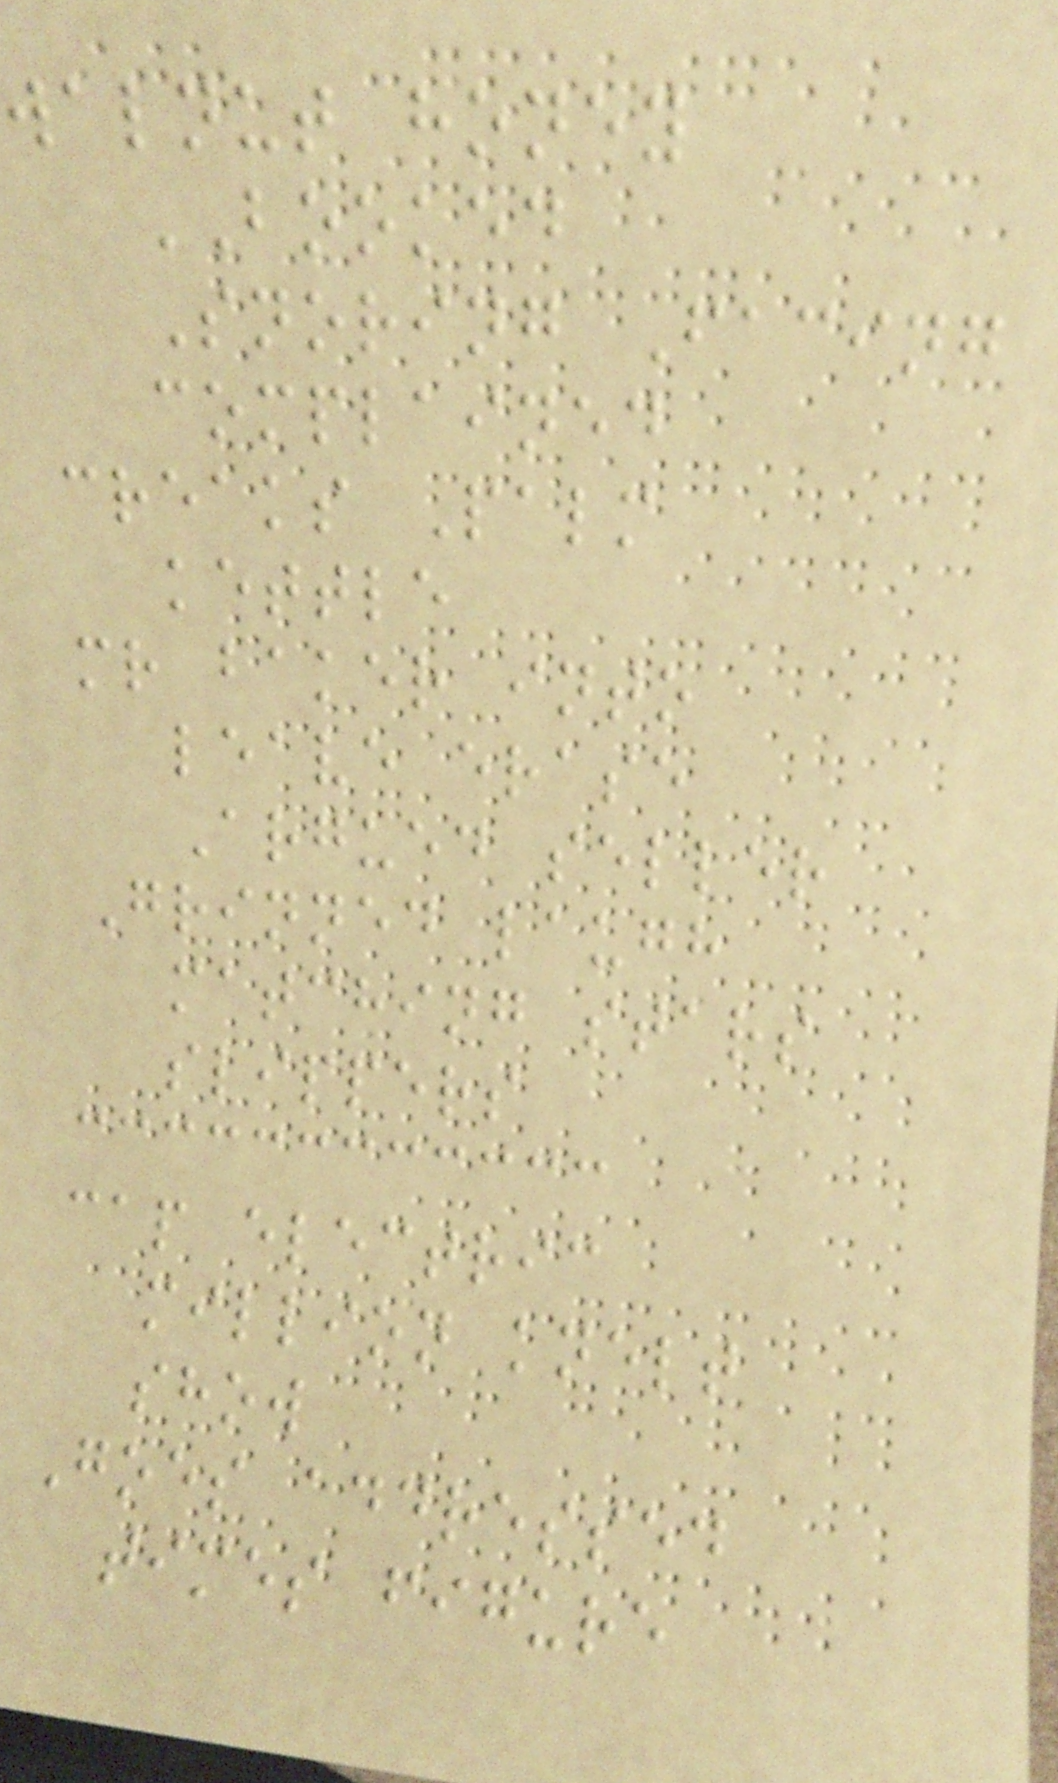walnut honey
BOOKED
Snoring Facing
complained
creaks Palm
kettle
mr baker into
leave erase
Argued seller
Grinned laugh
matching stars
slippers
cap electric
million knelt
show
Goes addressed
times figure
